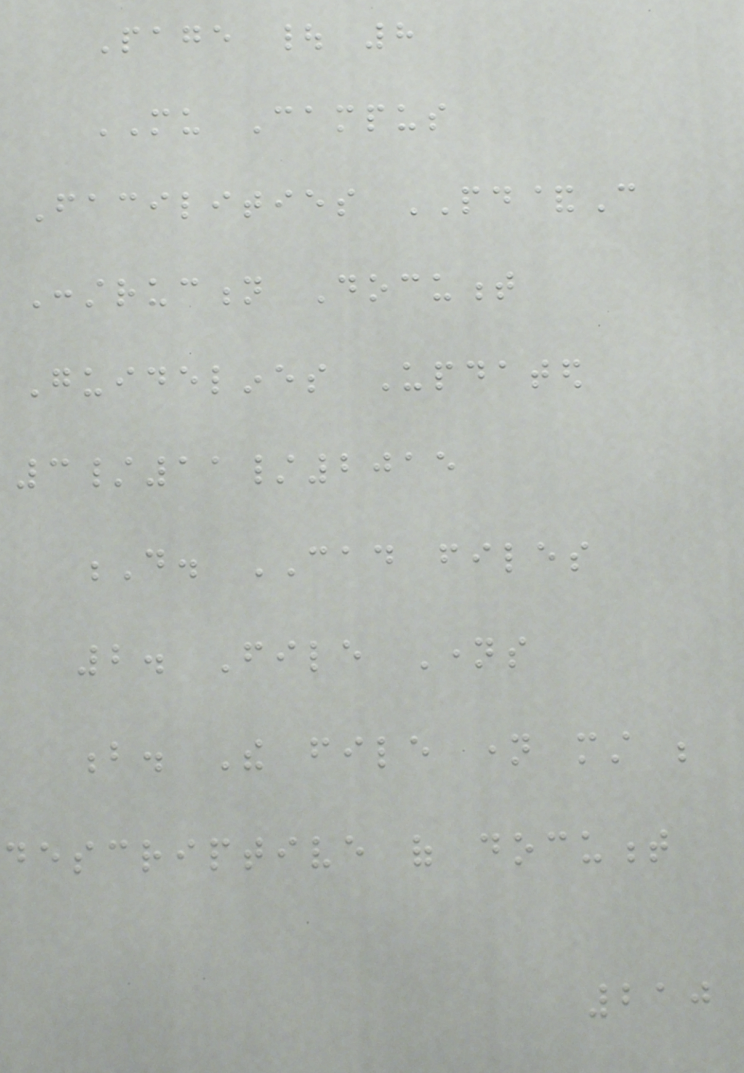Page | 8
MU Campus
Facilities PD&C
Construction Document
Guidelines Updated
3/11/2015
D. CAD files
2. File Names
b. The file name must be
descriptive of document
210
